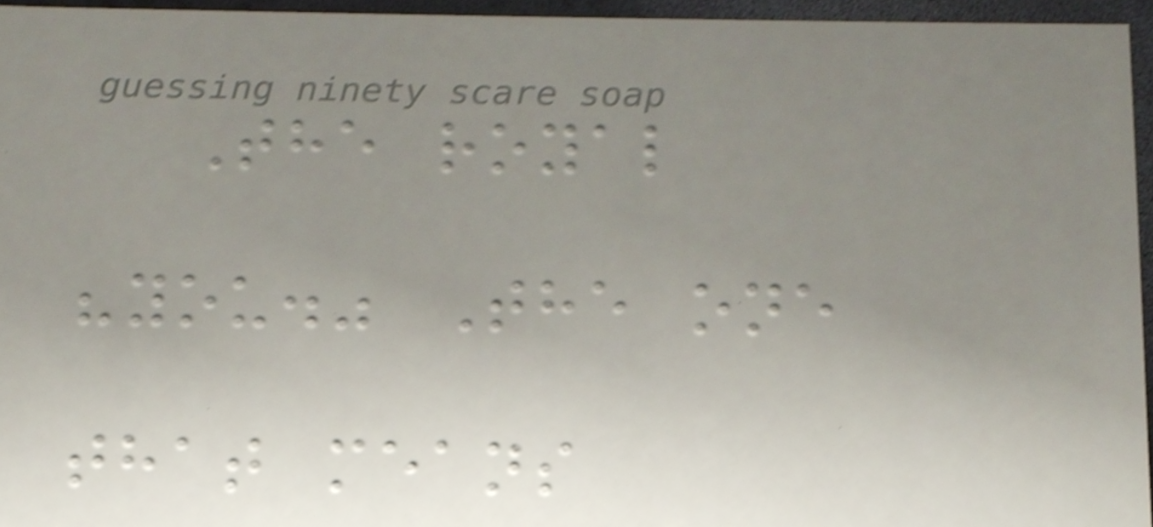The royal
"you." The one
that means
